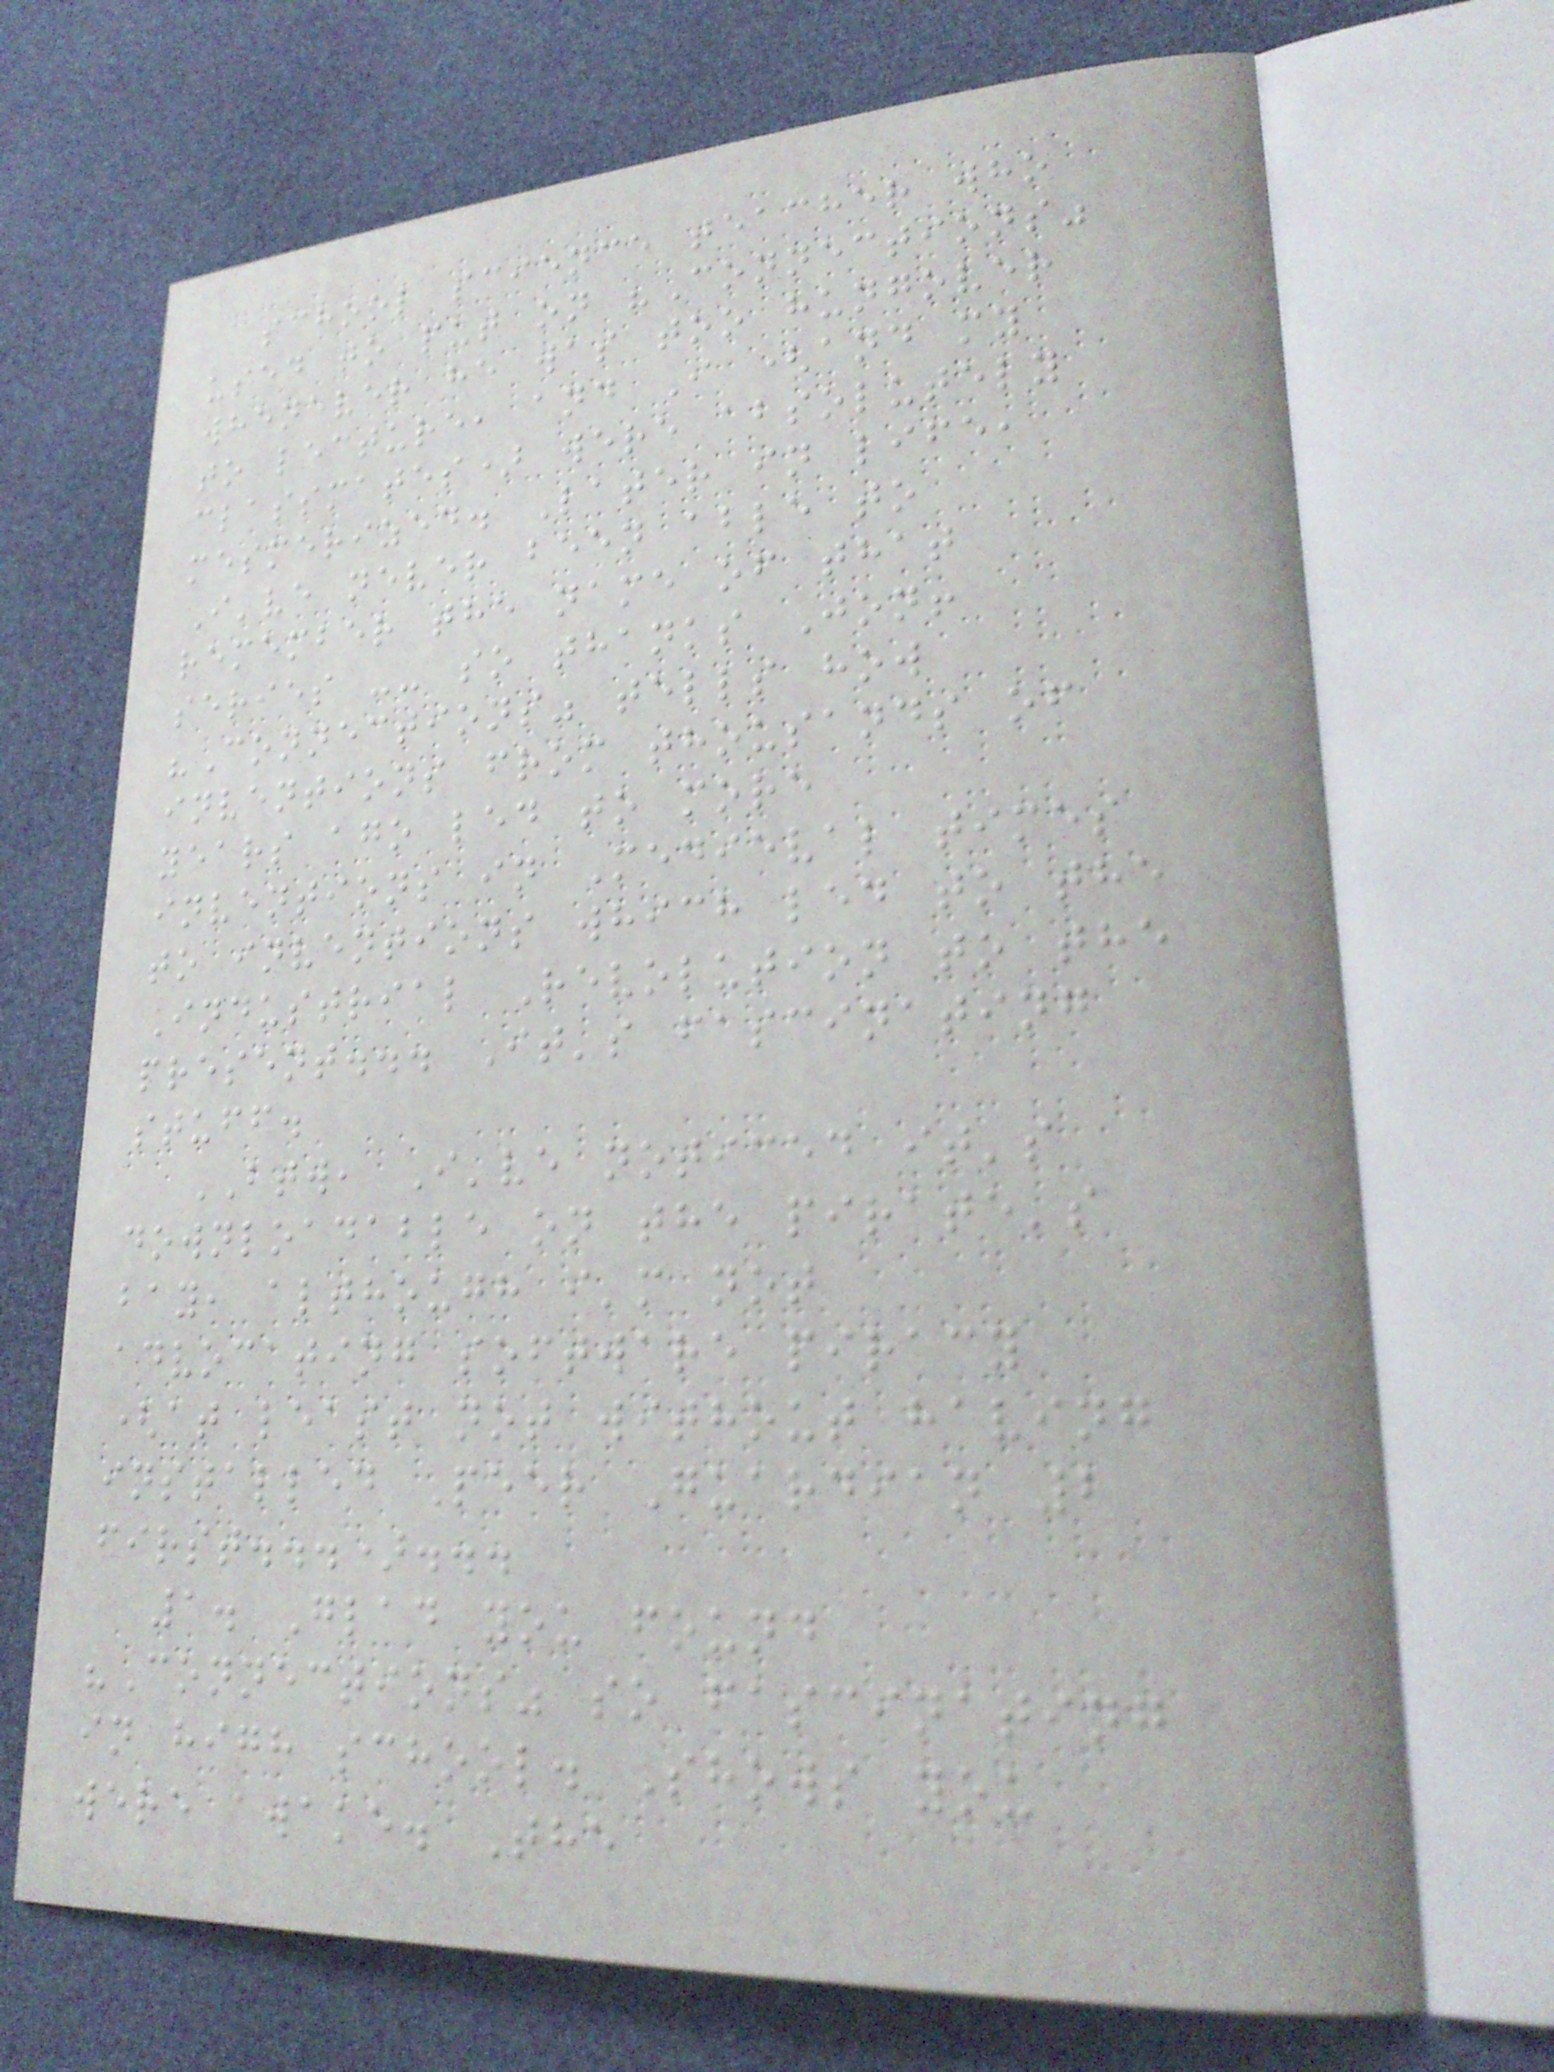school science teacher who
used to put on "Connections"
whenever he was too hungover
to lecture, and I (and my
classmates) were absolutely
mesmerized. Later in life,
I've never been able to
remember the name of that
series -- so thanks Jon!
"Connections" tells how
inventions from thousands of
years ago led to more
inventions in Medieval times
to inventions which led to the
Industrial Revolution to the
present... It's fascinating
stuff.
BTW, I've noticed it's
downloadable on the pirate's
bay, although i'm not
advocating software piracy
(at least not without having
installed Peer Guardian 2
first...)...
1. Glad you found
"Connections" so fascinating
in high school. Shows you
were awake. The
